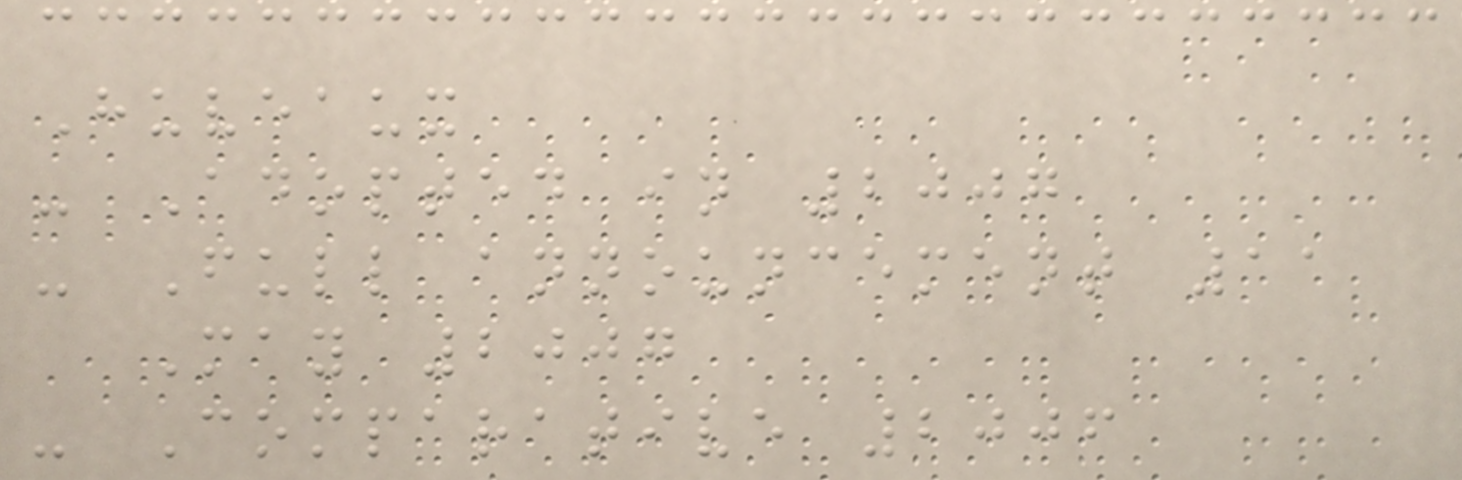Huveaux
- Adopted in 2007
- Full announcement 11
May 2007
- Comparative 2006
